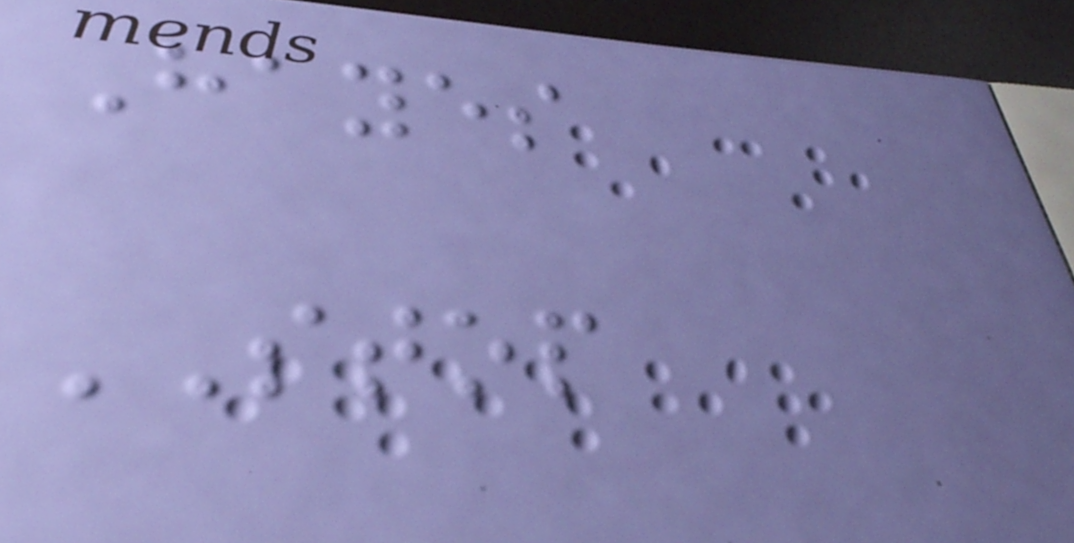Hayes
STOP
